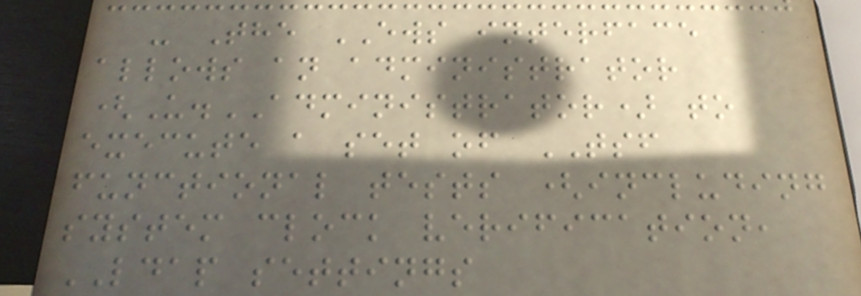- The EWS interface
allows an administrator
(U.ADMINISTRATOR) to
execute a set of TSF
functional tests (including
system clock verification,
LDAP settings
